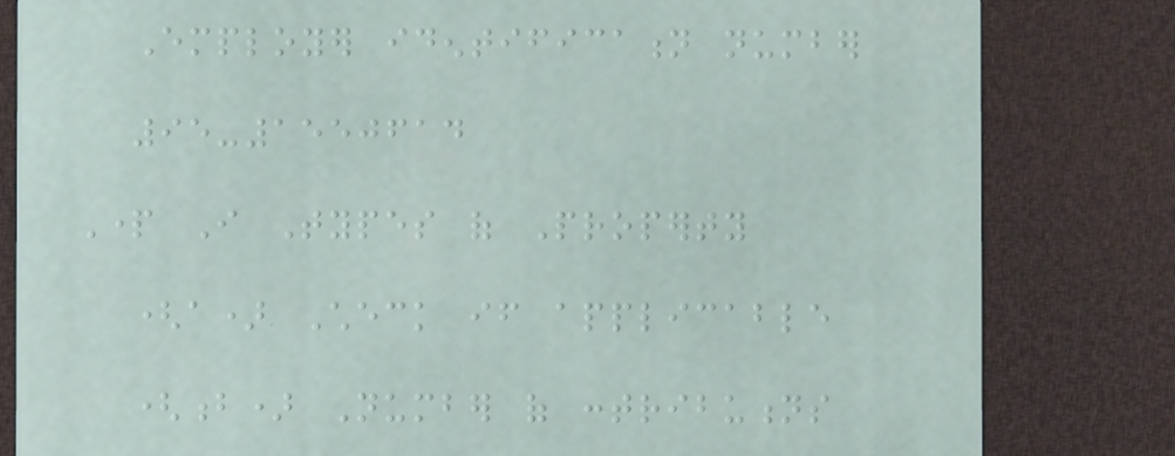Employer identification number
95-1550614
Part I Types of Property
(a) Check if applicable
(b) Number of contributions
